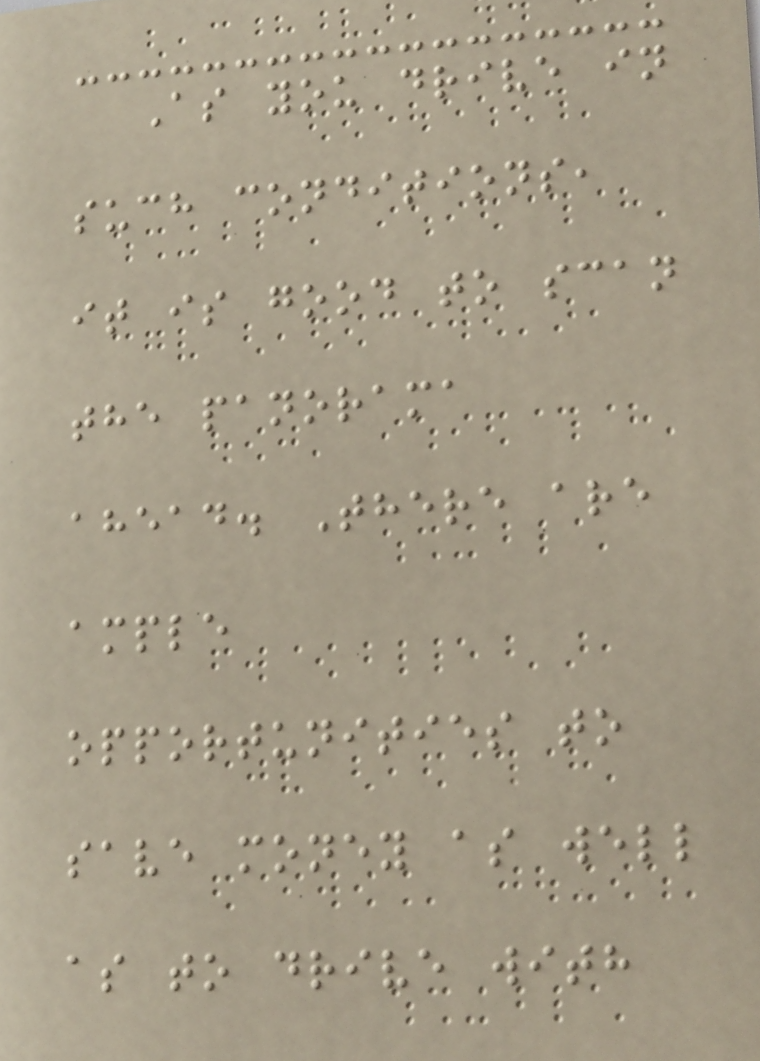As you drive in
such conditions,
it is good to scan
the panorama
ahead. There are
ample
opportunities to
save money as well
as to drive with
